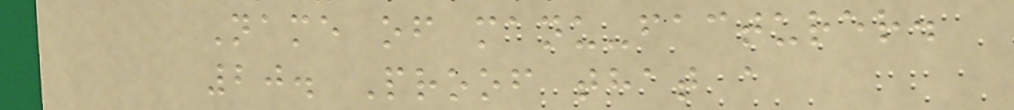Name of manu-facturer.
20. Proof that a
